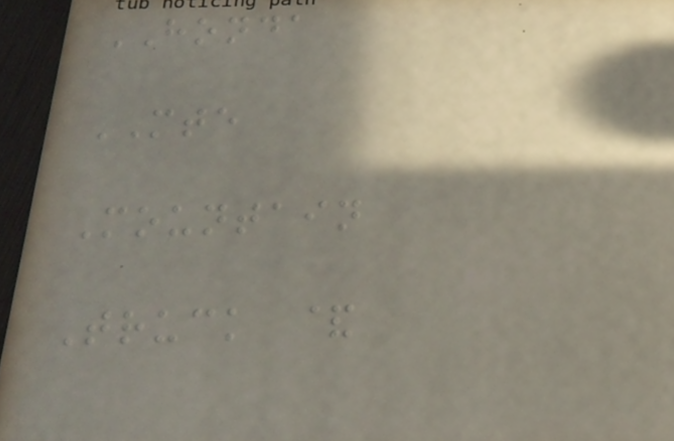HONDA
MTE
Mountain
Truck &
